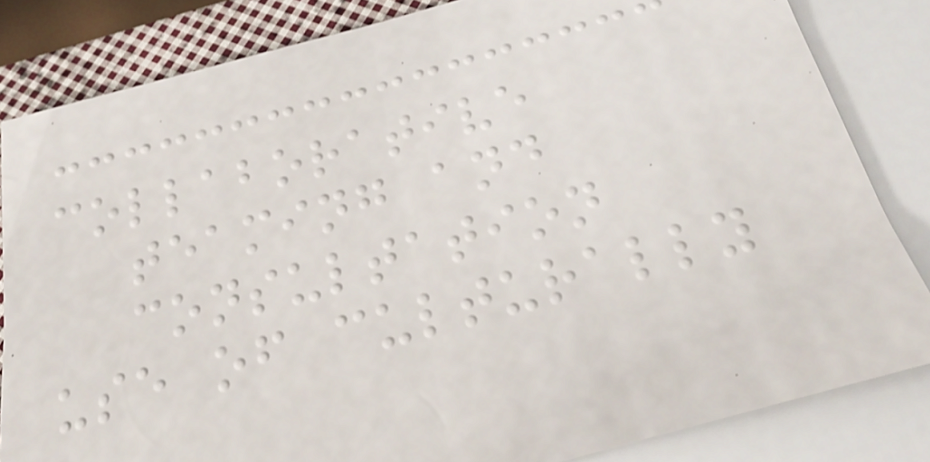collaborative
teaming and
consultation
use of culturally
